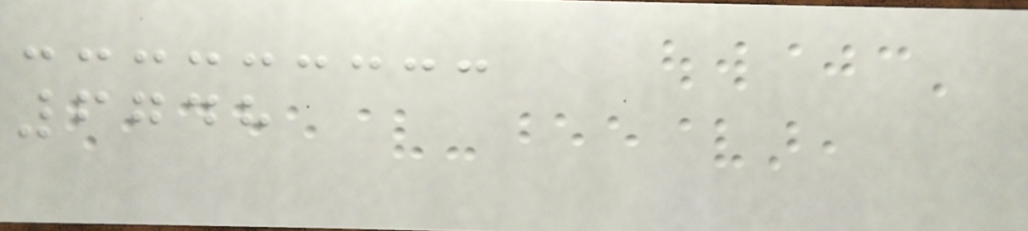6748
